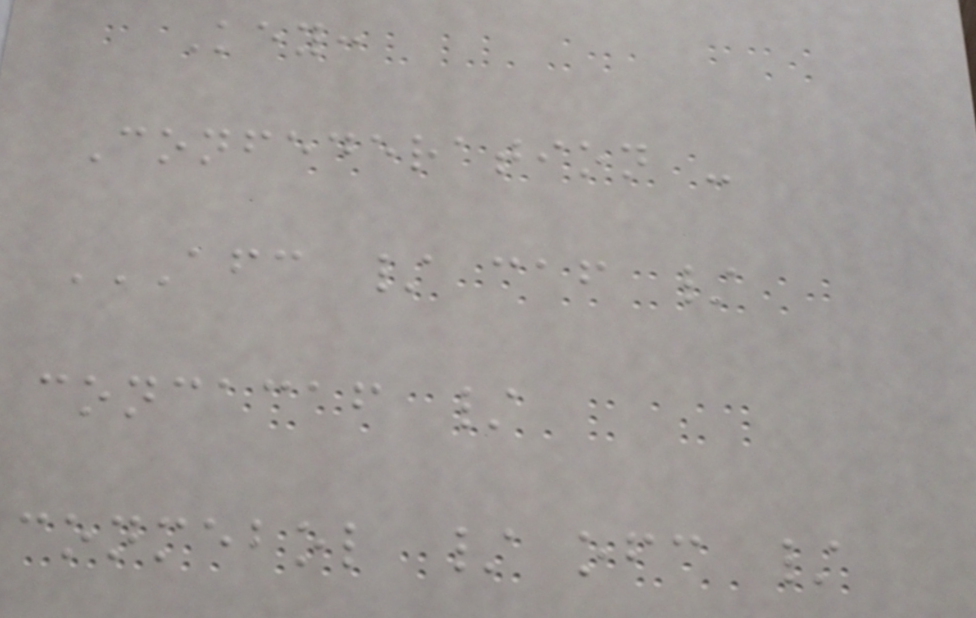Key:
Confederation -
AFC / CAF /
CONCACAF /
CONMEBOL / OFC /
